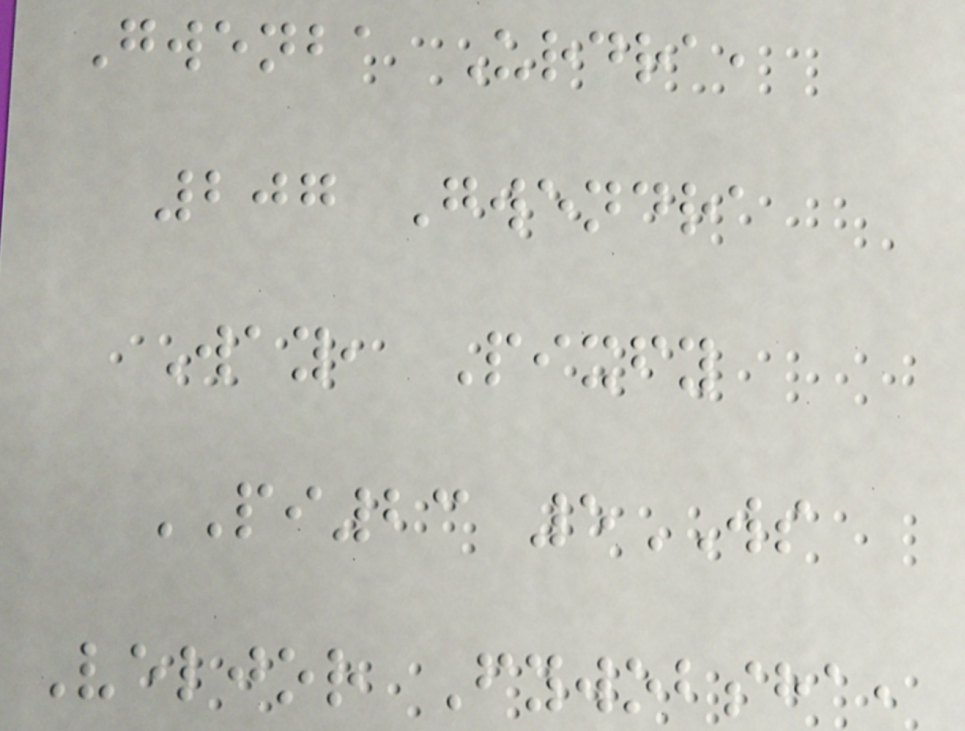Gwenba Urdra,
207 Gwendra
Way, Pixfy
PI23 5WS
Veljor Fywobsha,
